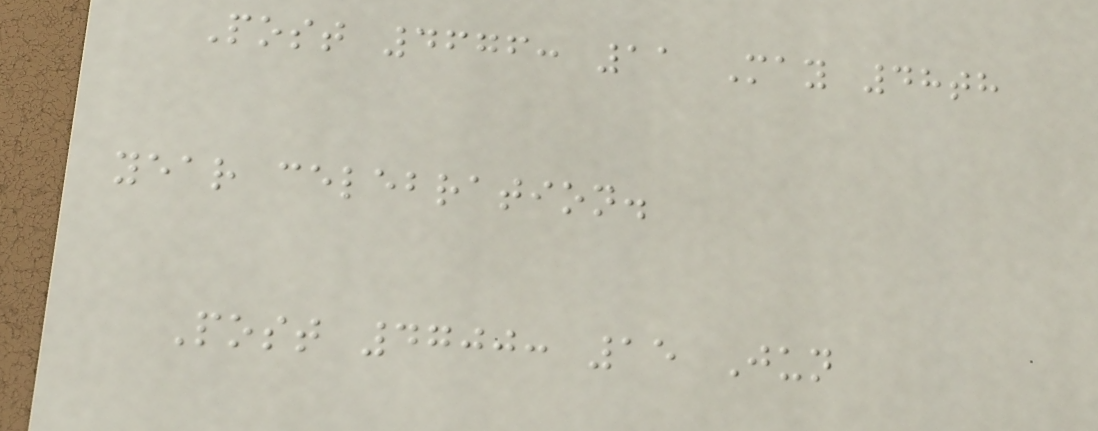Post 4676: 11 May 48th
year celebration.
Post 4700: 15 Jun
